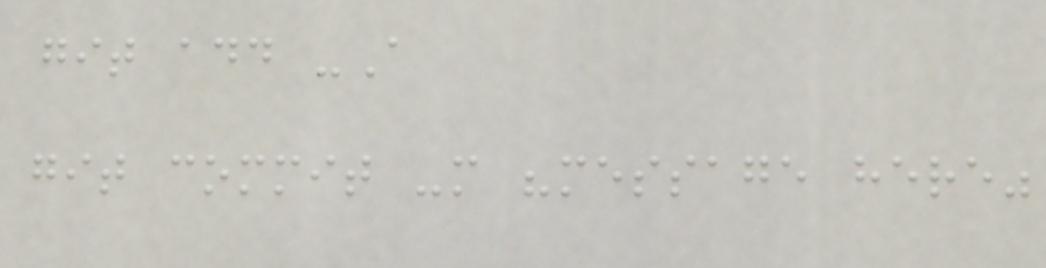git add -A
git commit -m "message here"
